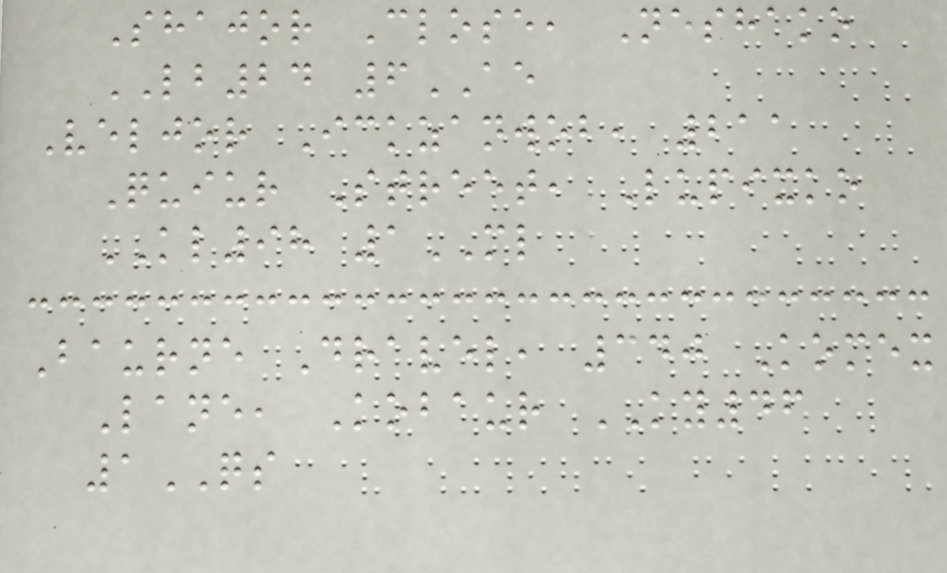Shajor Close, Neshako
LB24 6AE
Veljor Ickzanwob, 211
Quiur Street, Lupixko
KL98 1ML
Baurne Dravel, 340 Komex
Lane, Kobaur KY46
1QS
